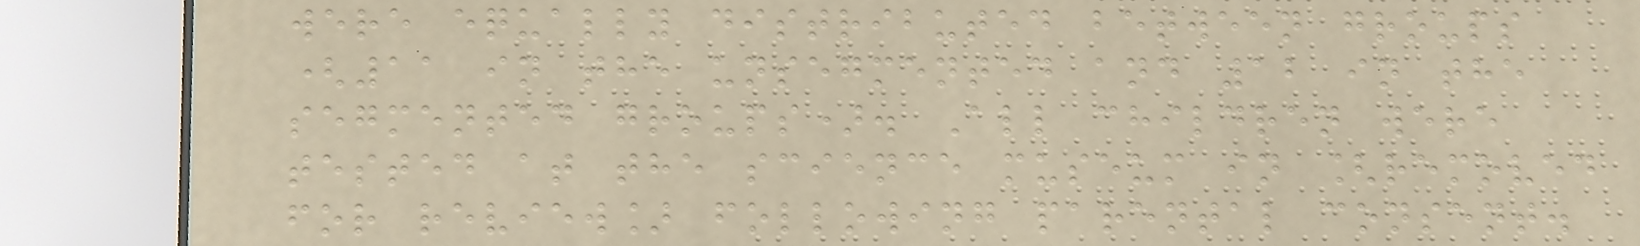were equally distributed between groups
(11 in the unsegmented and 12 in the
segmented groups). All children were
tested at the science museum in [removed
for review] following parental consent.
